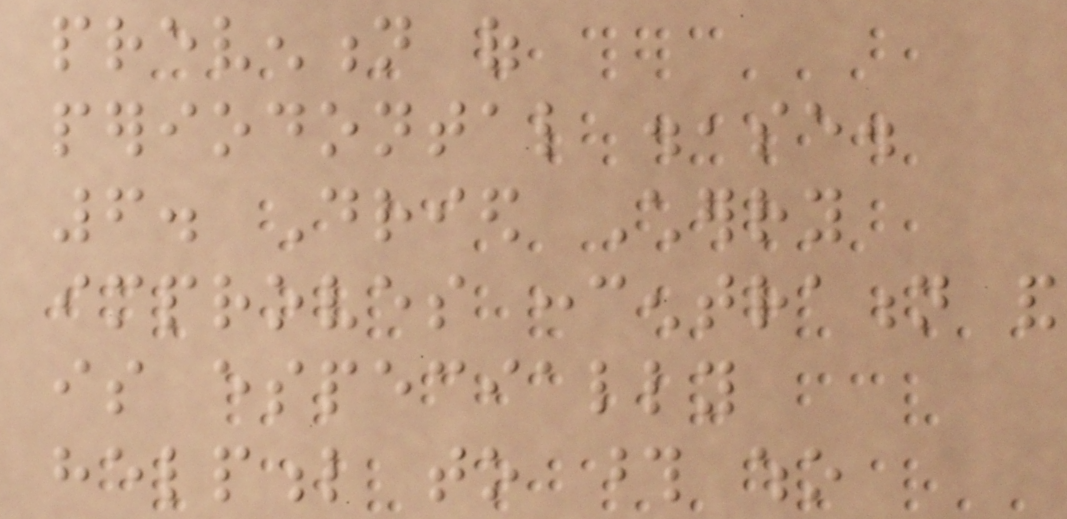prevention of
periodontal disease.
6. Dried Cherry
improves concentration and
is especially
helpful to those who
